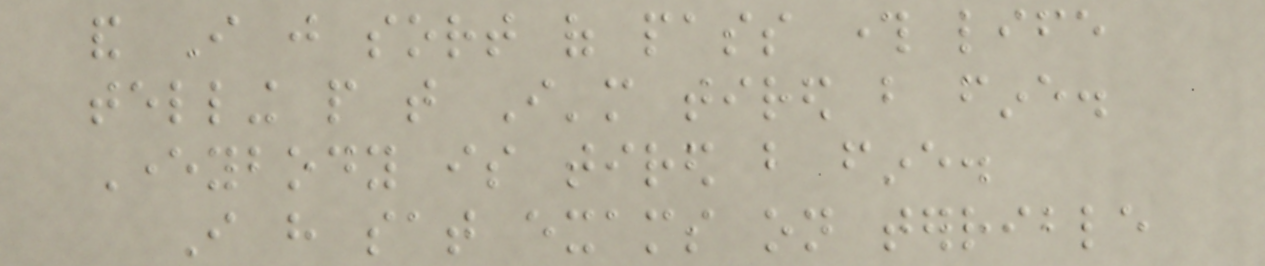and I just sort of pass through life
telling people that I'm tired but fine.
Everybody is tired but fine.
I have sat exams on terrible
